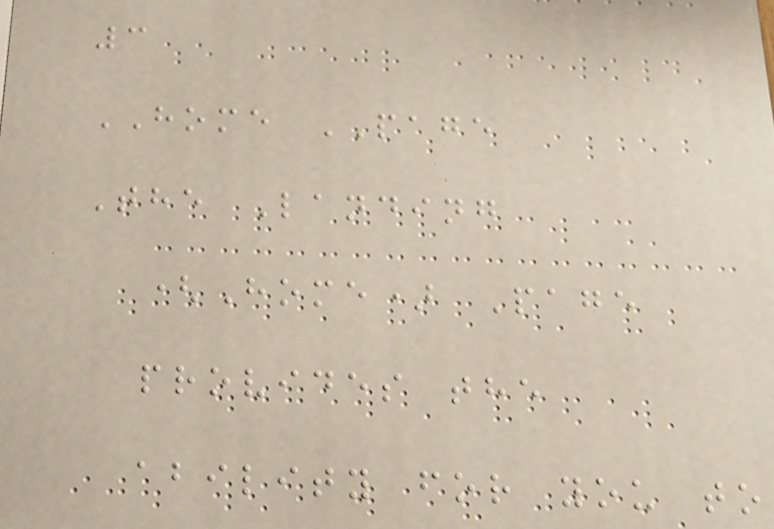3
HOME PAGE
The Landing
(Home) Page
provides the
ability for you to
